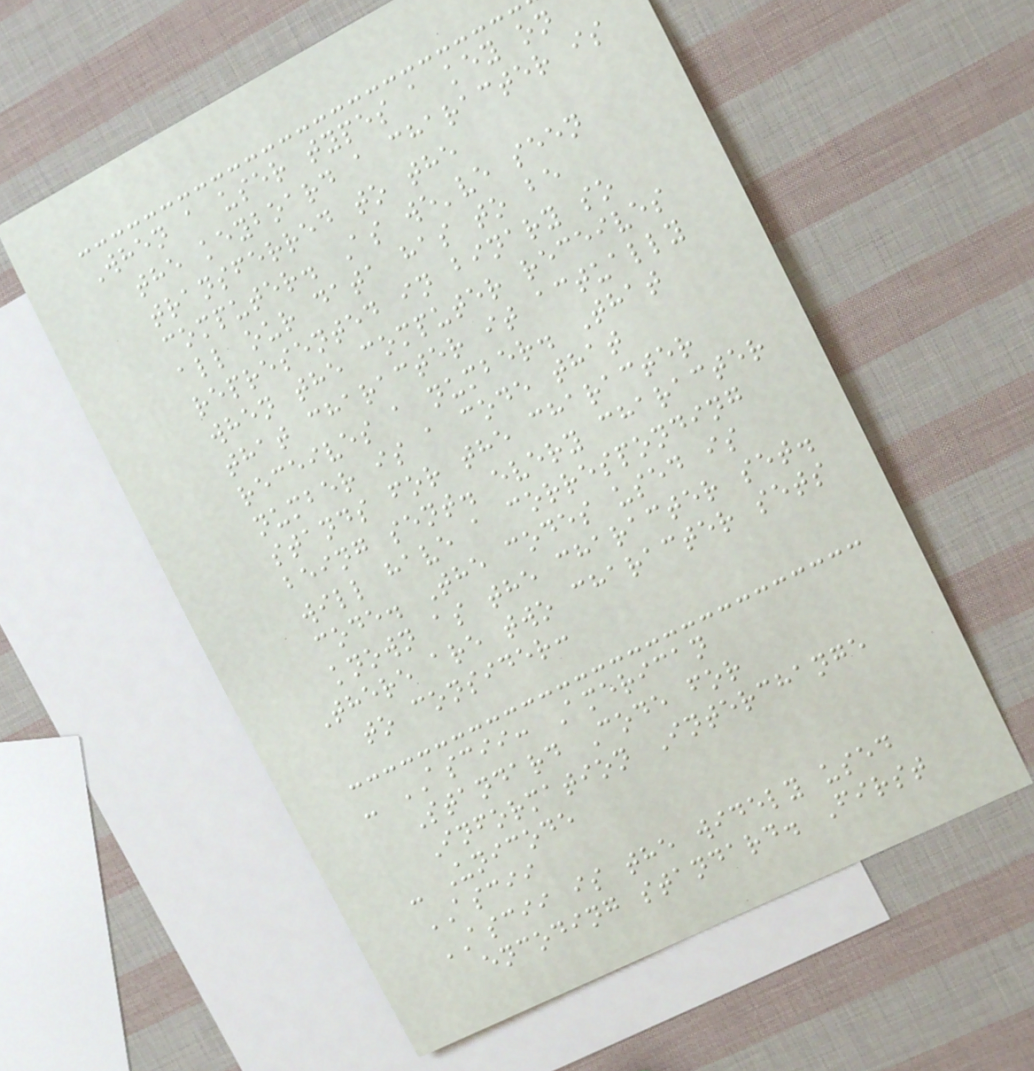When a user types a key on
the keyboard a character is
transferred to the
computer. As we've seen
all our data has to be
represented in binary so
when the computer receives
that character it actually
receives a number. That
number is a code that
stands for the character
being sent. every character
will have a corresponding
code. The codes used is
known as the character set.
There are two character sets
to consider:
- ASCII: American
Standard Code for
Information Interchange
- Unicode
ASCII
ASCII is the widely used
encoding standard. First
